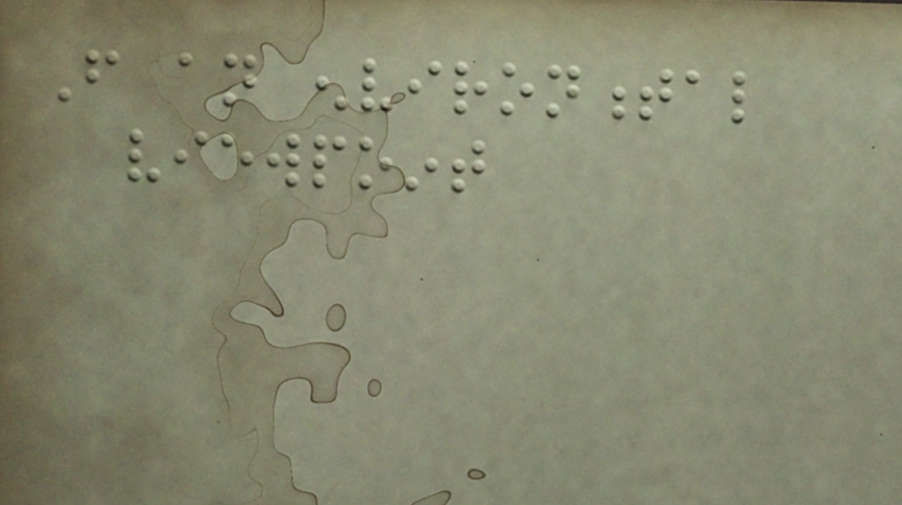From an environmental
viewpoint
